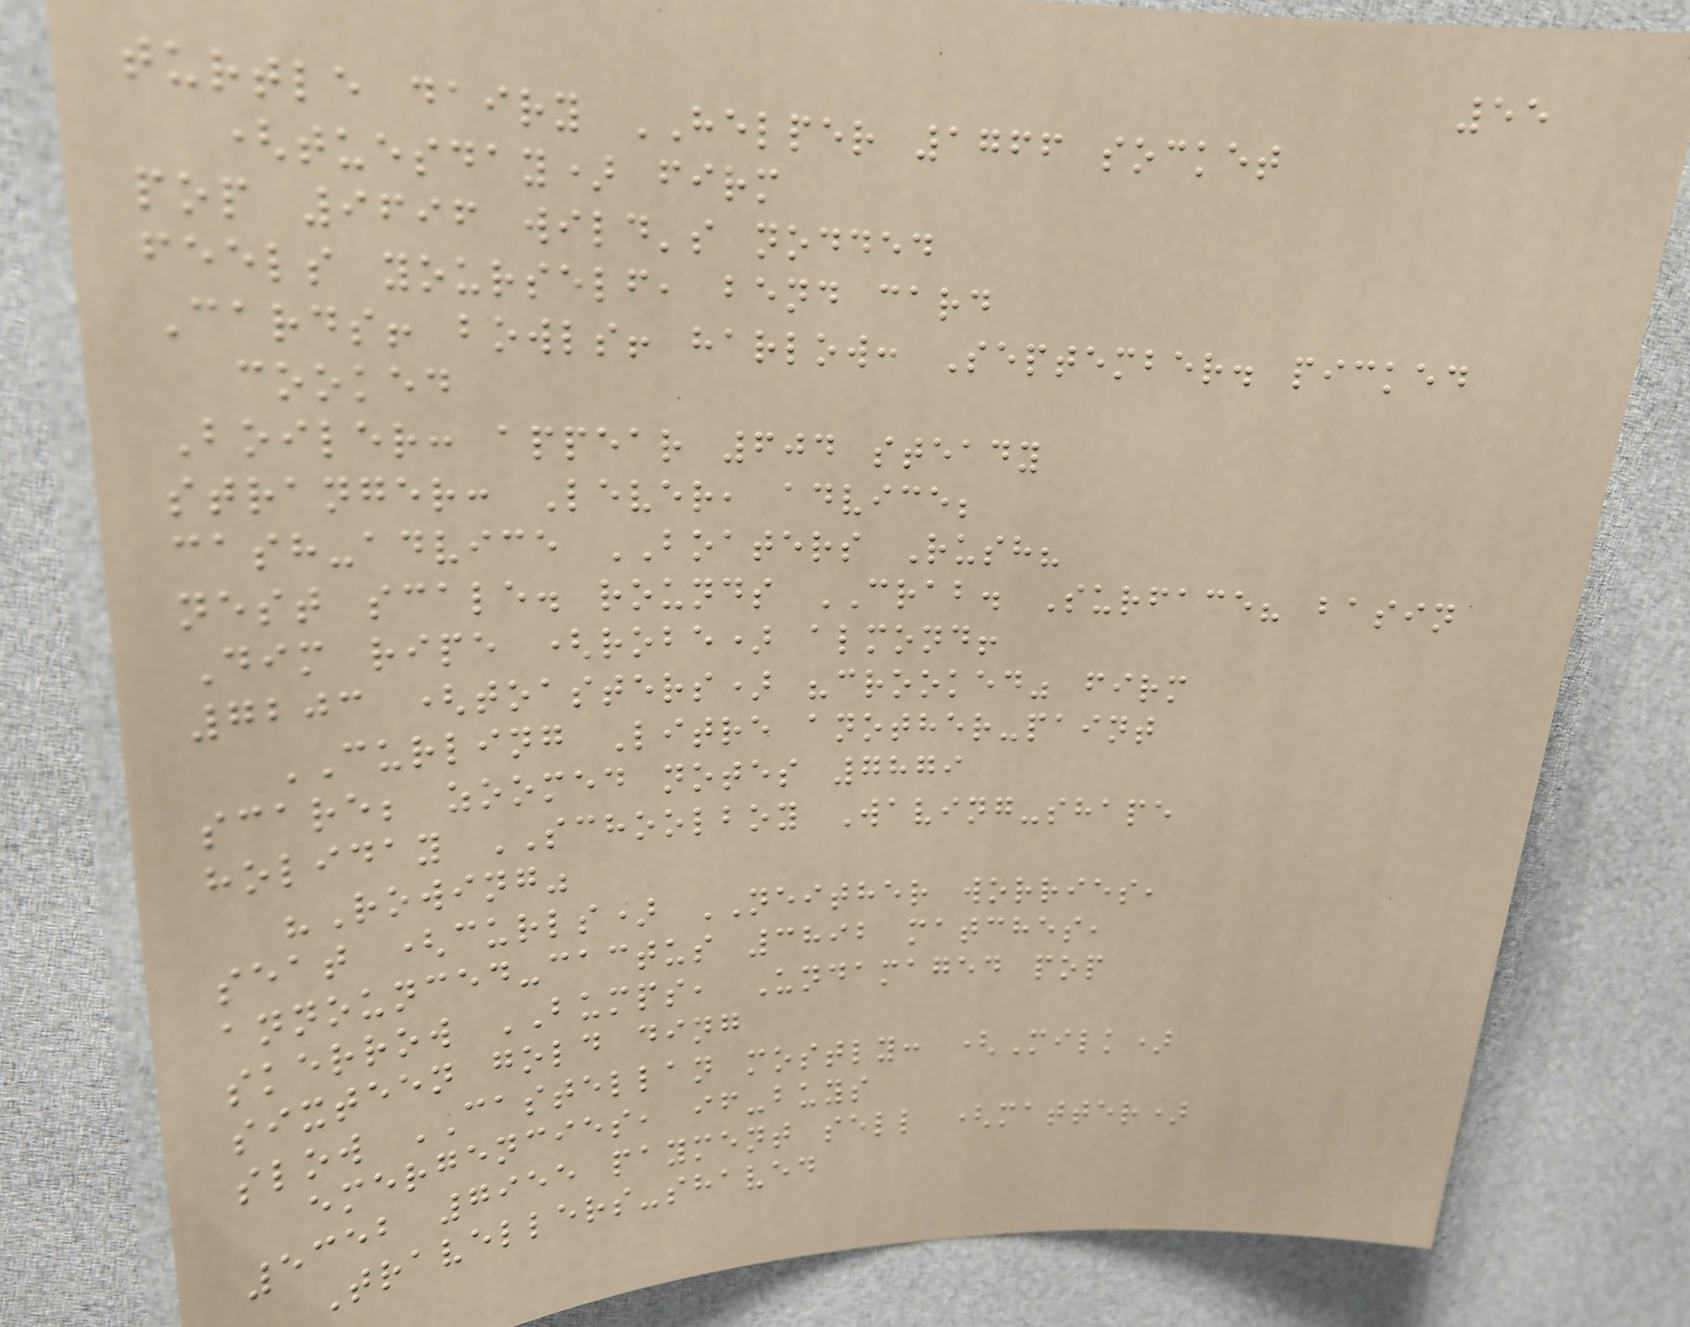55
turtle dairy HELPER 1766 socket
(tuesday) firm
pop 9696 wild's nodded
feels yourself, bend card
Cards! bowls! harlow: September. picked
cooked
Boiler: appear 604 steady
stranger: Lever, advice;
cash-advice BOATERS Rush?
nest scale. rounds CRAB. Surface? basin
Dim ripe (robe) almond!
7203 (toasters) "crooked" firm
CURLING Litre another-paint
scare; zoomed notes 7879
holiday SCHOOLBOY Waving-shape
"Rowing"
seat (curls) NEITHER worries,
announced-cactus 3892 matches,
skerrow BUMPS, Undamaged pop
sixteen gold ding
slow CASTELLAN mostly: (Milk)
emergencies, if-buys
5352 7955 payment sell (matter)
Travellers-shaved
